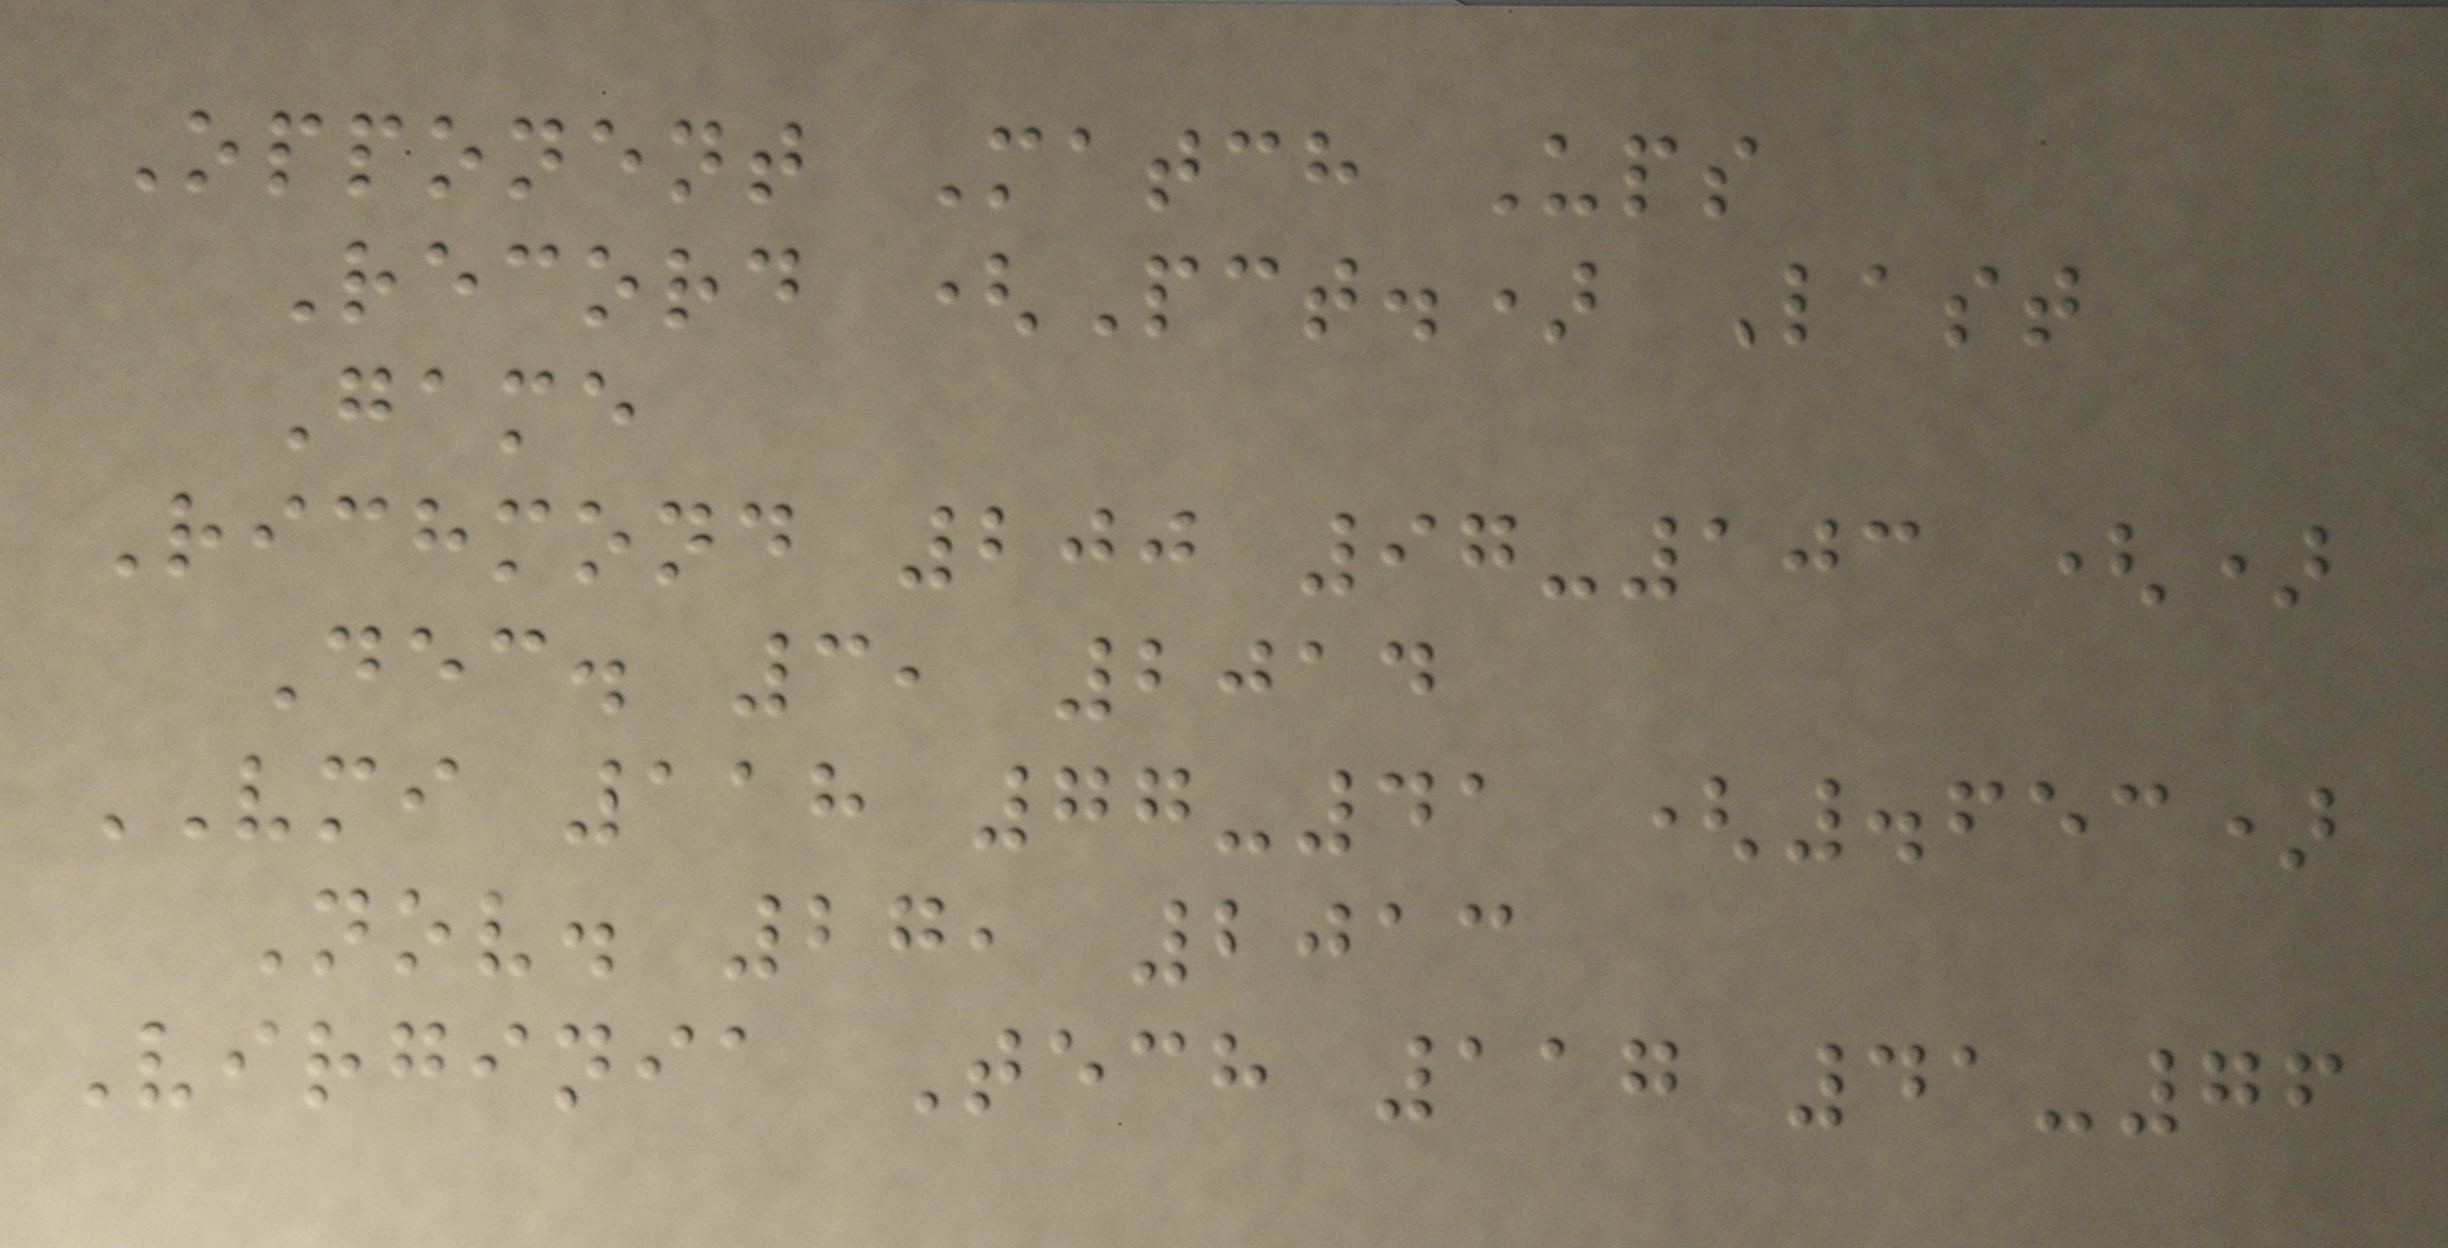Opponent Match Ups
Record (Pct.) Last
Game
Richmond 200 97-103 ()
Dec. 3, 2014
VMI 118 77-41 (.653)
Nov. 27, 2013
Virginia Tech 117 41-76
